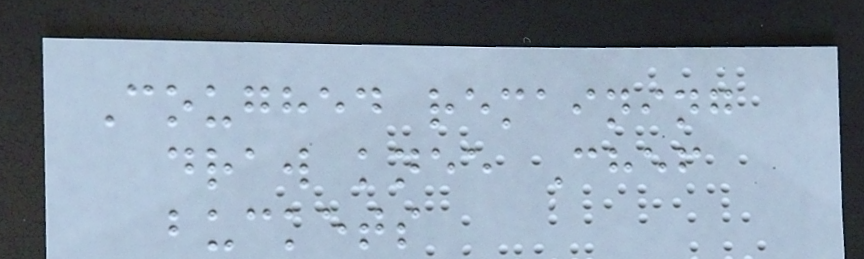Coughed remaining
draw knee Chef
buckets
